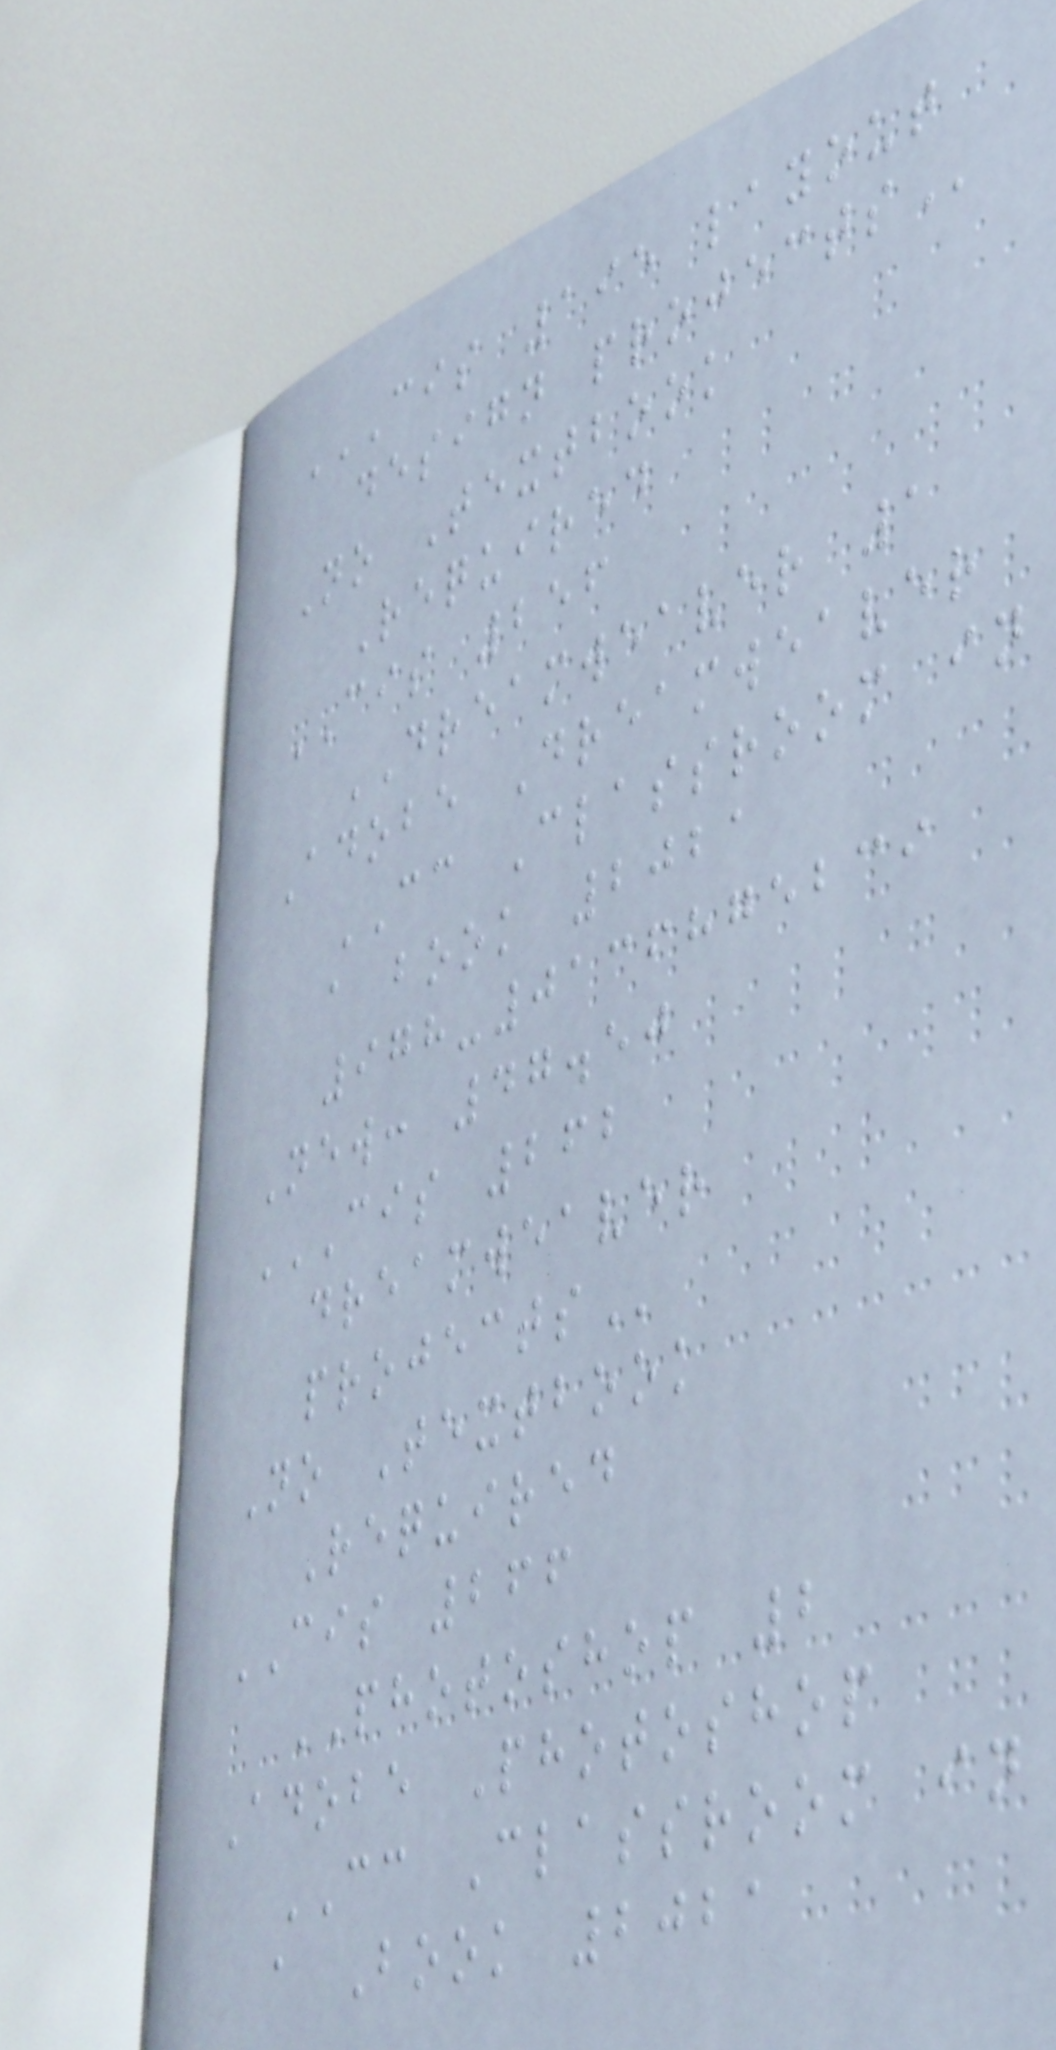CIS 195 LAYOUT
DESIGN PROJECTS
No Textbook
Required
CIS 256
DREAMWEAVER 1
Adobe Dreamweaver
CC Classroom in
a book 2021
978-0136875239
New: 47.50
CIS 262
DREAMWEAVER
PROJECTS
No Textbook
Required
CIS 266
PHOTOSHOP 2
Adobe Photoshop
CC Classroom in
a Book 2021
